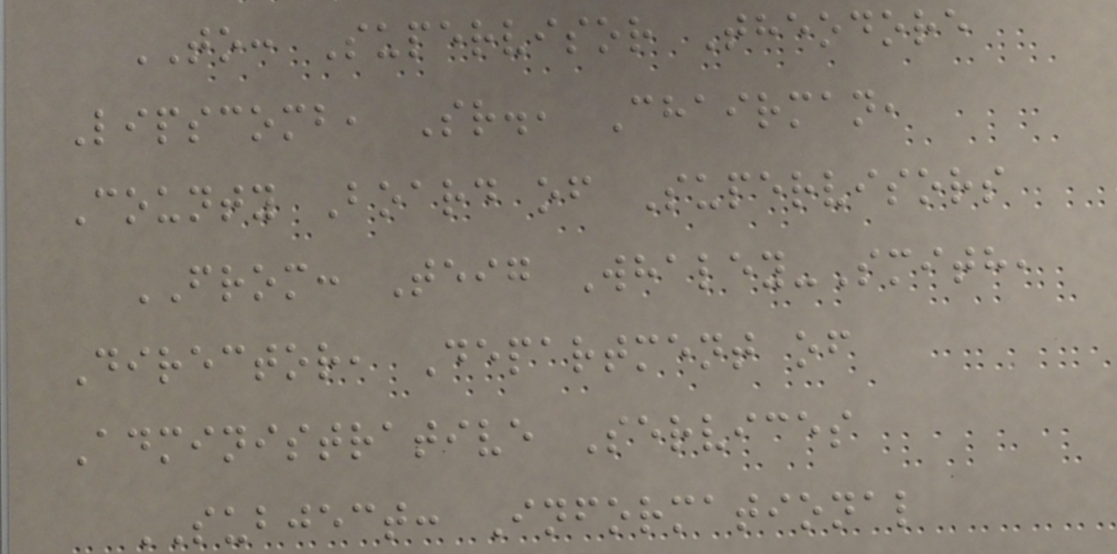TO: Supervisor Theodore
Lipscomb, Sr., Chairman,
County Board of Supervisors
FROM: Teig Whaley-Smith,
Director, Department of
Administrative Services
SUBJECT: Informational
